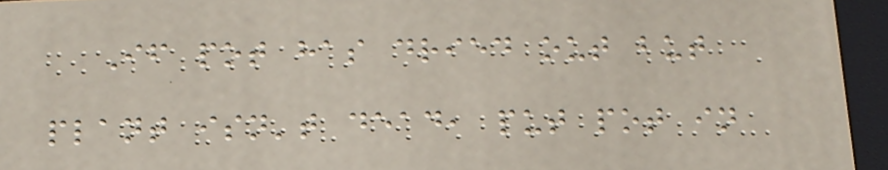If pot has dried out but
plant isn't dead, put pot in
